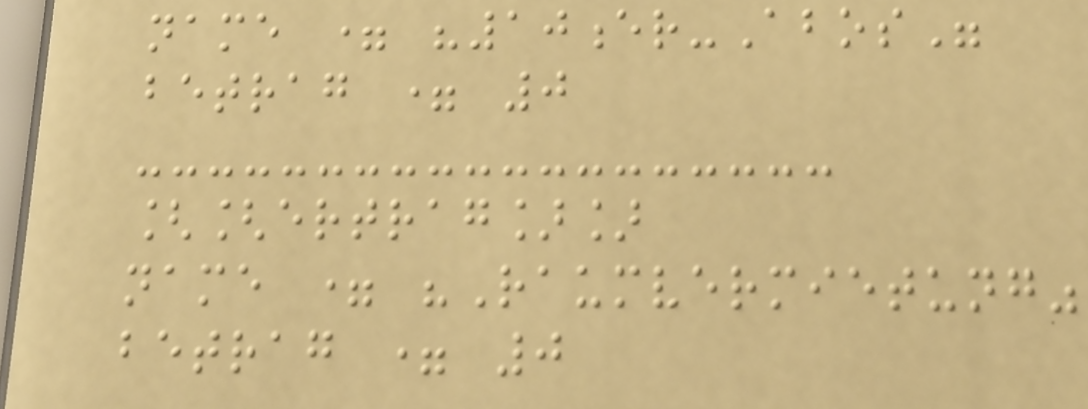name = "10er-Abos"
betrag = 0
[[ertrag]]
name = "Raumvermietung"
betrag = 0
